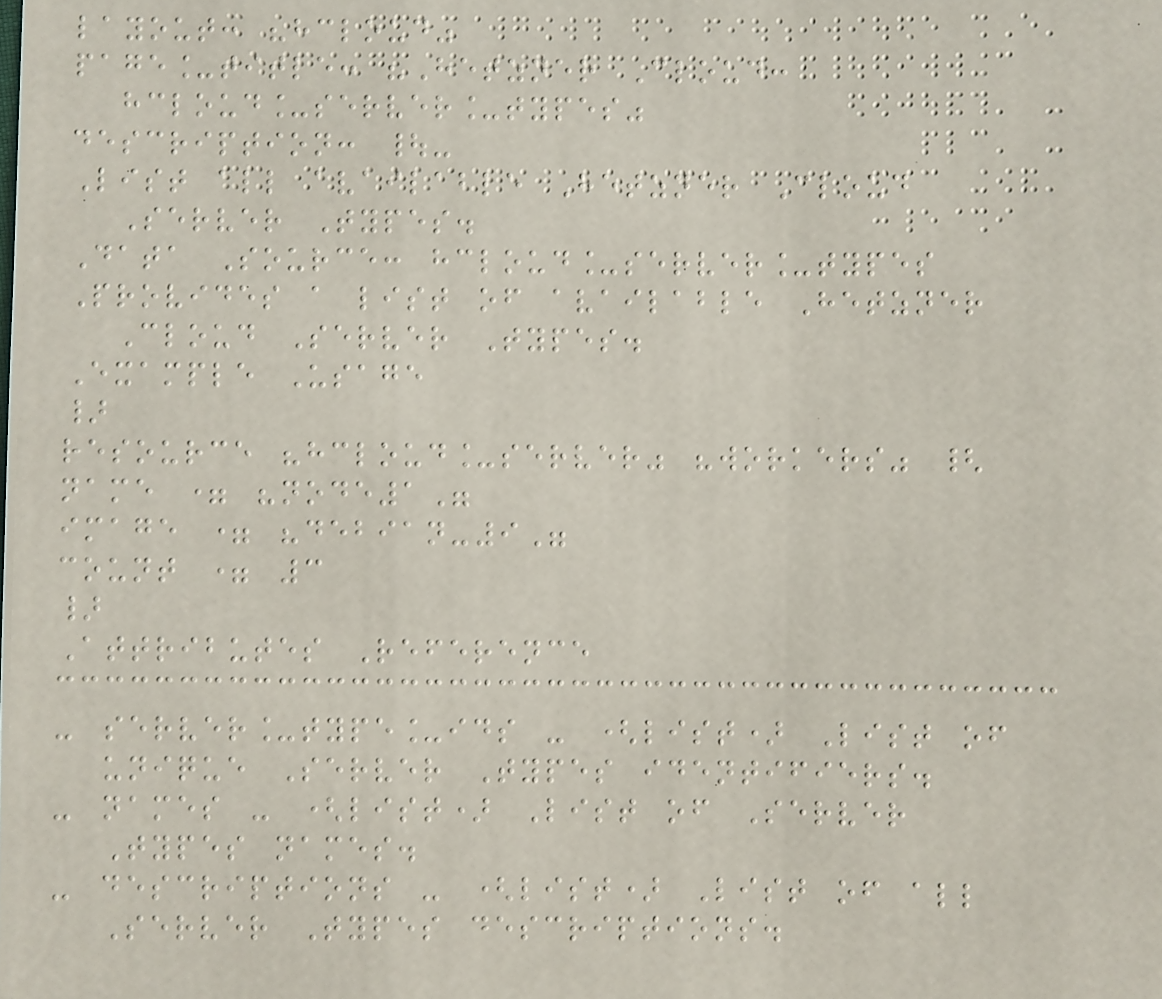layout: "hcloud"
page_title: "Hetzner Cloud:
hcloud_server_types"
description: |-
List all available Hetzner Cloud
Server Types.
Data Source: hcloud_server_types
Provides a list of available Hetzner
Cloud Server Types.
Example Usage
}
resource "hcloud_server" "workers" {
name = "node1"
image = "debian-9"
count = 3
}
Attributes Reference
- server_type_ids - (list) List of
unique Server Types identifiers.
- names - (list) List of Server
Types names.
- descriptions - (list) List of all
Server Types descriptions.
